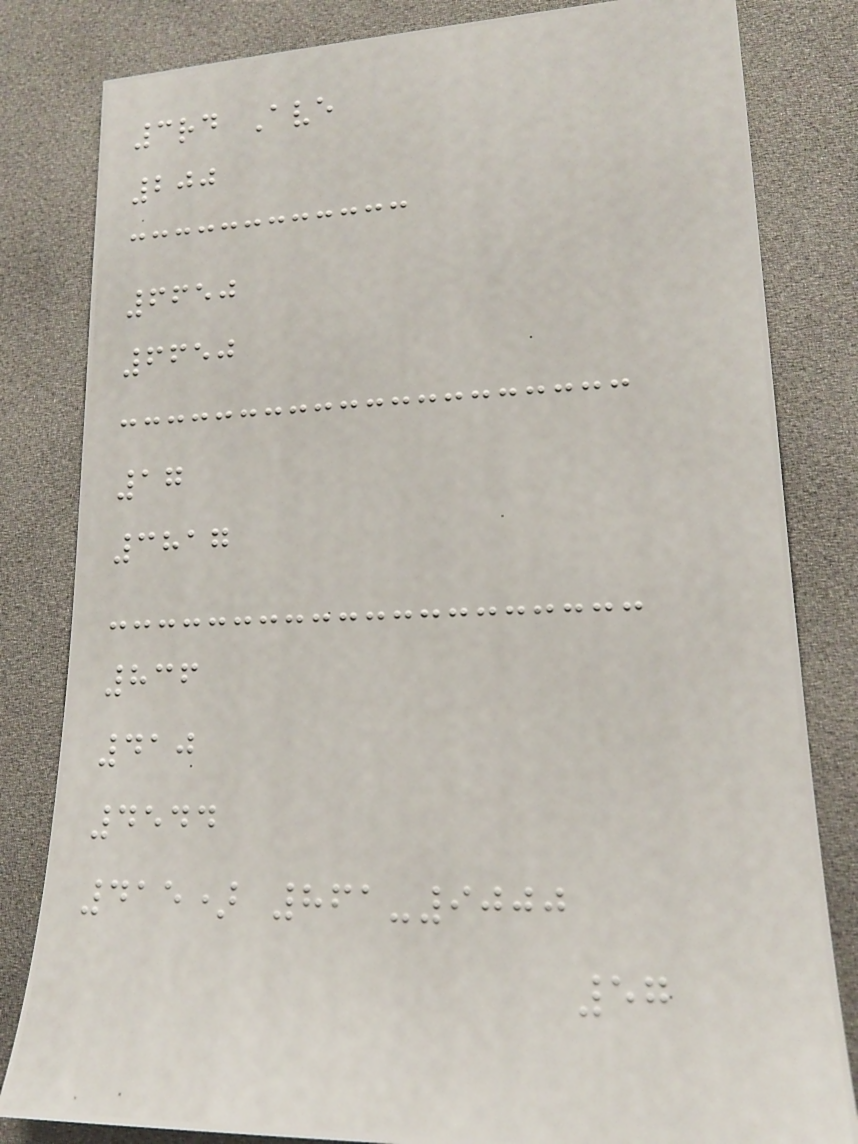3rd Ave
200
6650
6650
17
3817
836
410
4544
415) 861-9000
57
